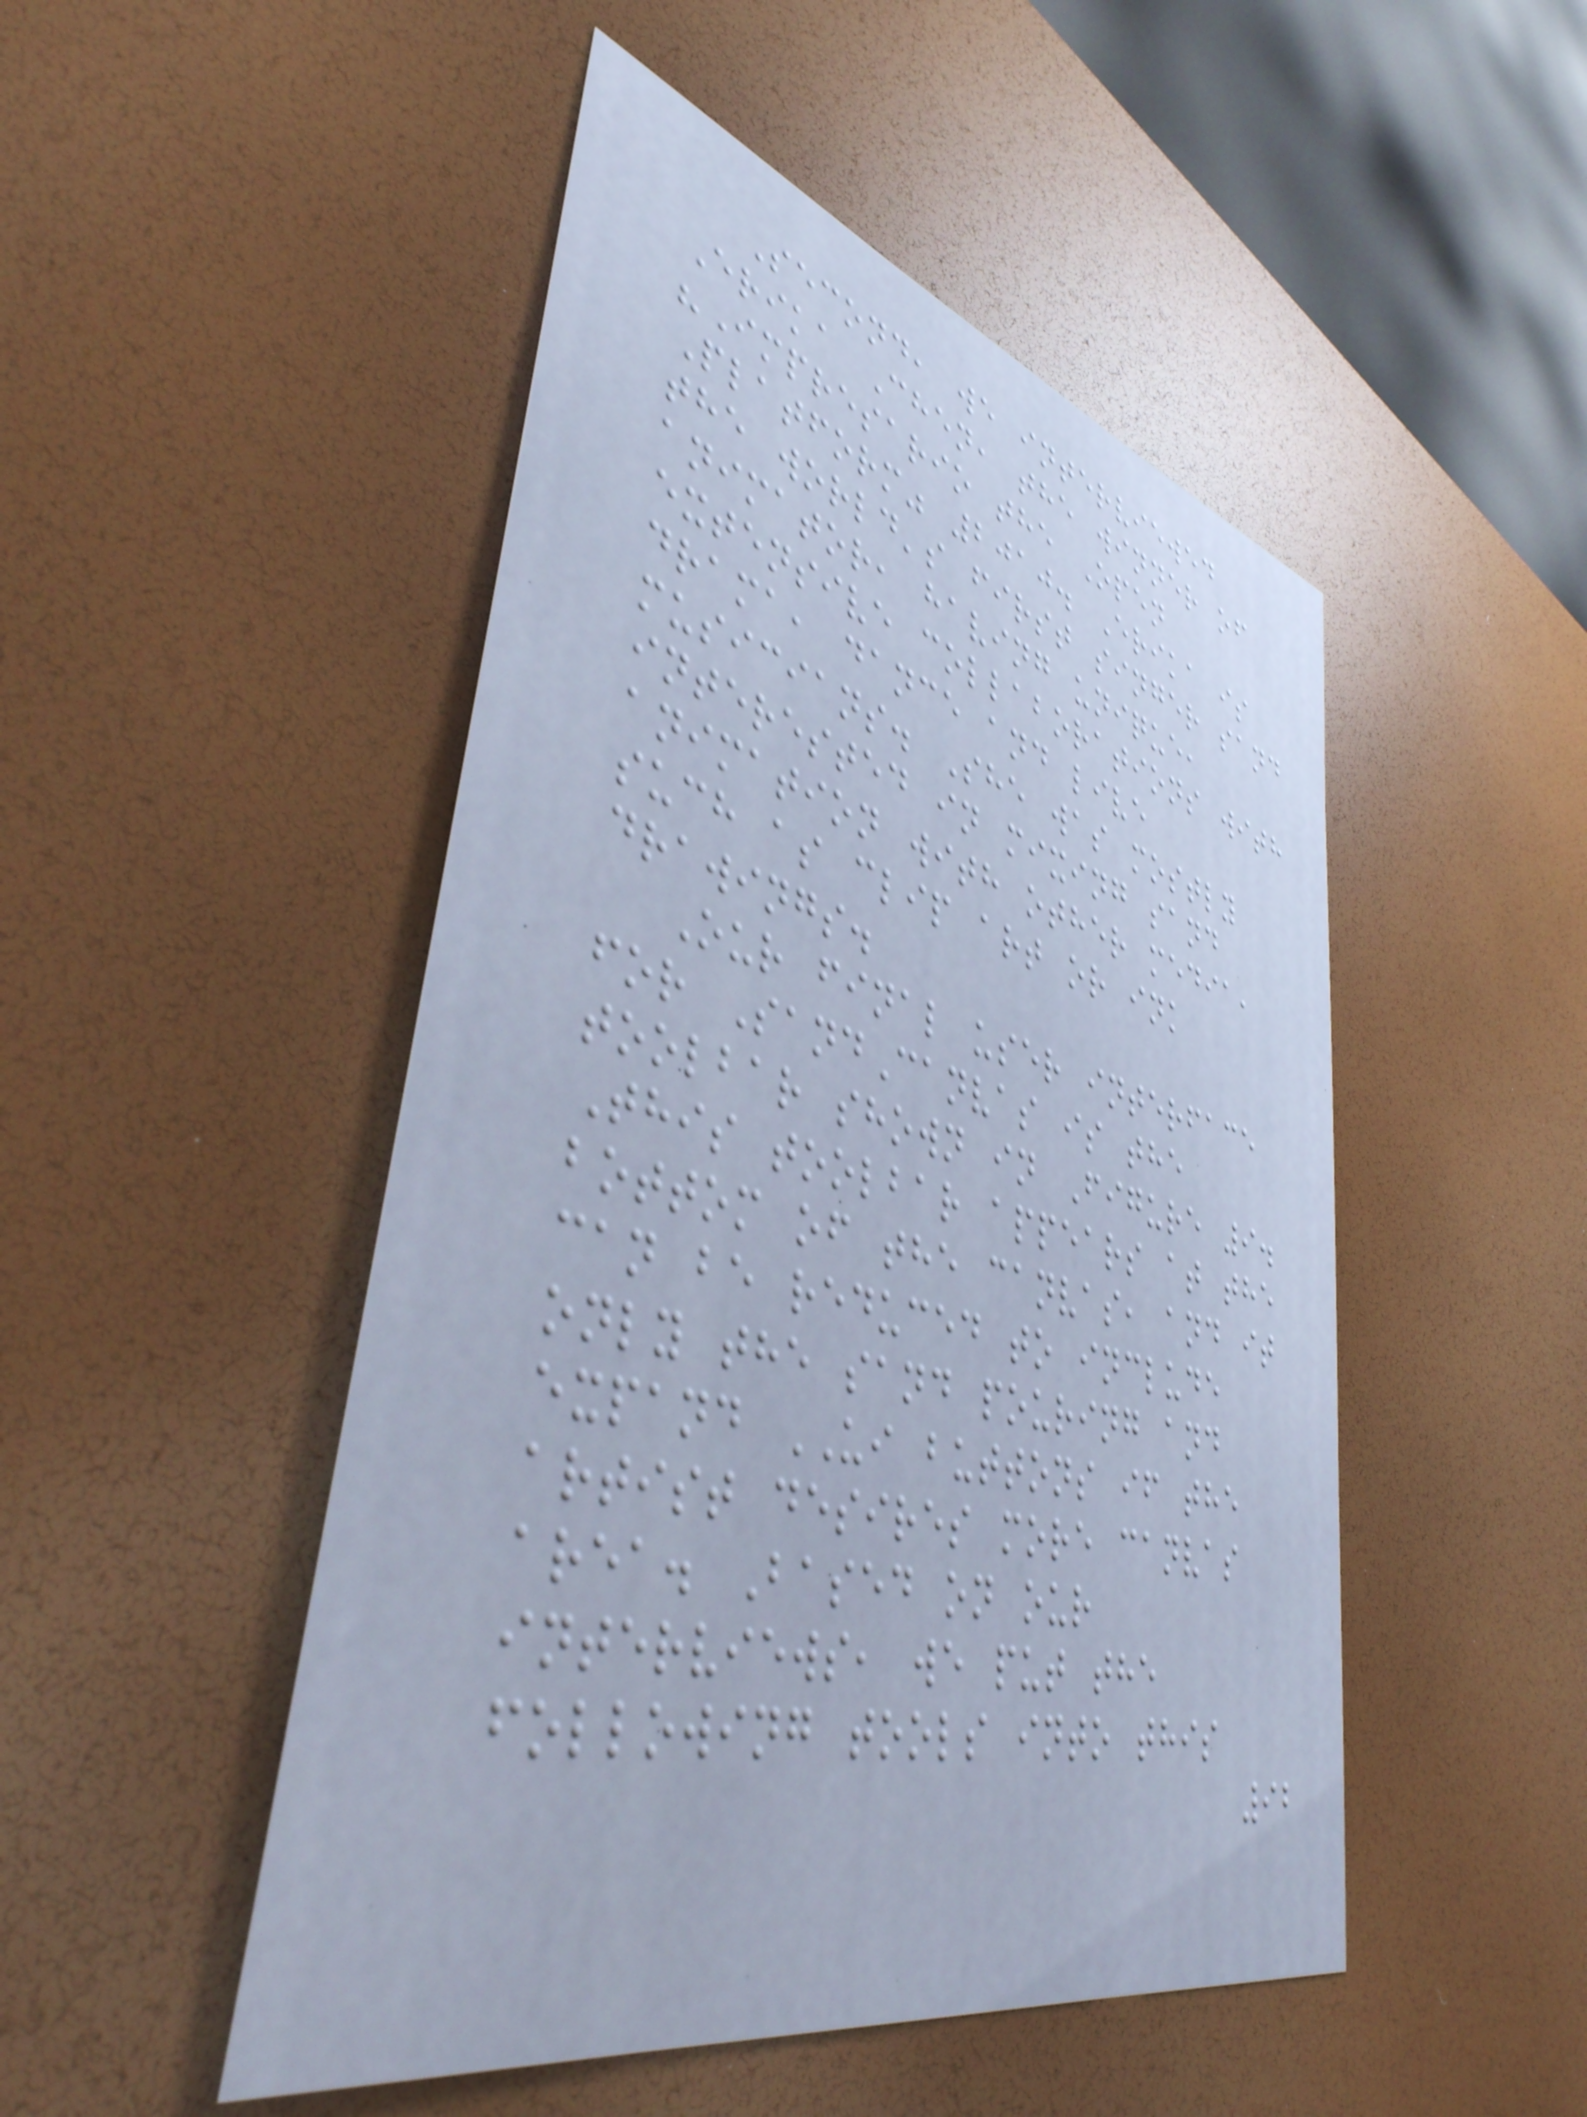Second, we interviewed
Erika Chen, the winner of
"Impresario the Open
Platform" 2010. Erika is
the world's first singer sand
animator, having unique,
extensive collaborations with
drama, dance and live
musicians. She was mostly
interested in mixing sand
animation with other media,
such as clip art or ink
drawings.
Our final user interface
for SandCanvas is the
toolbar shown in Figure 9.
This toolbar appears at the
bottom of the canvas, and it
can be reduced to include
only the sand pouring and
expand UI buttons if the
artist desires more canvas
area. Based on our
interviews, we put the
following tools into this
92
